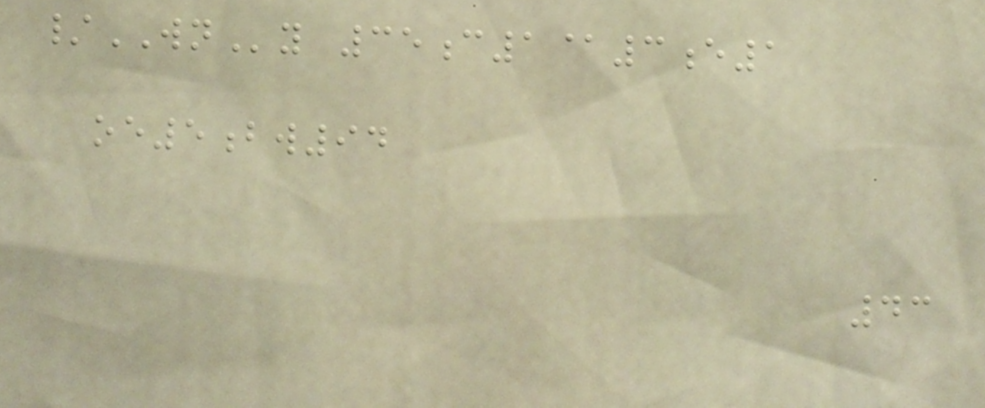/WNy 35c1@3e1
oe5bw94
43
